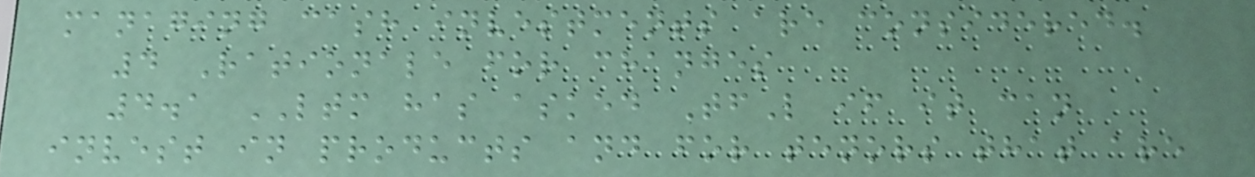managing cash investments are considered.
4 Rationale for changes
4.1 LTM has asked TfL if it can
invest in products and for tenors that are
